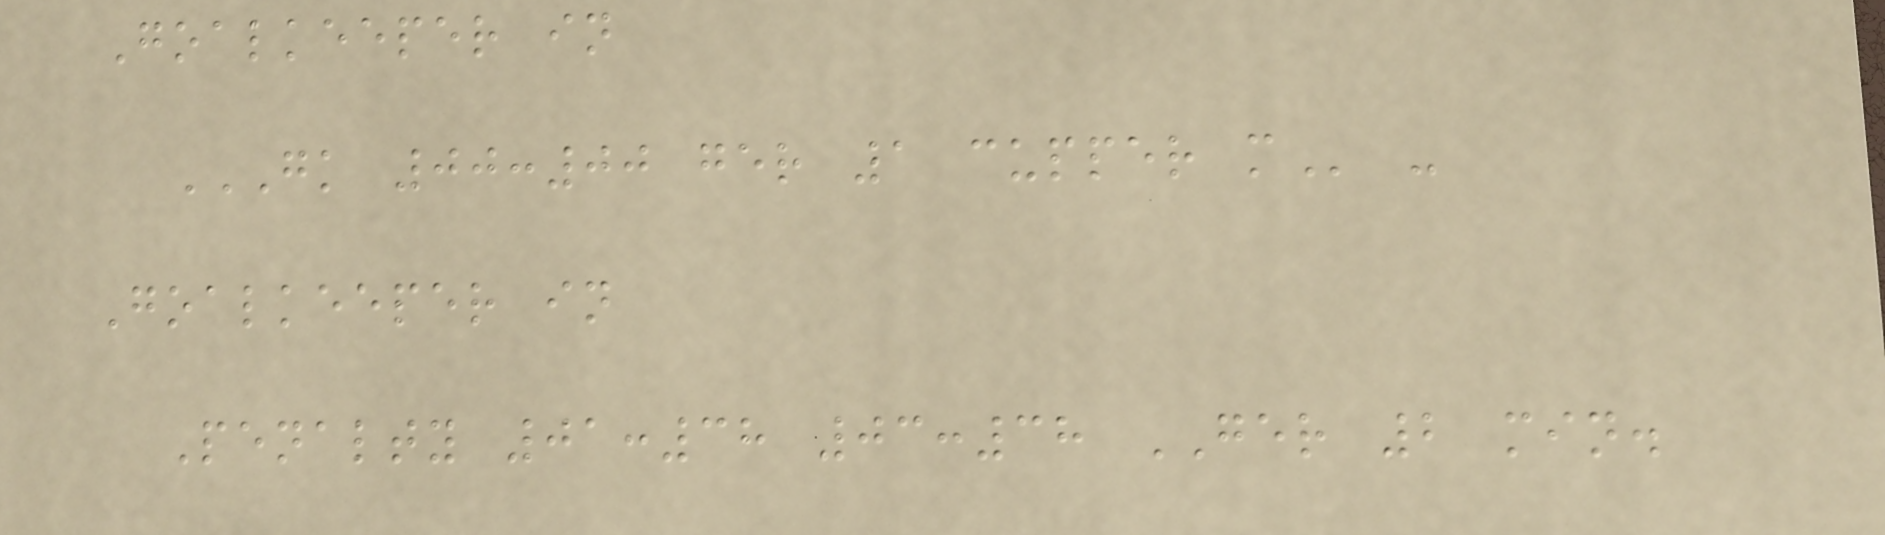Goalkeeper in
GK 00:00 GER 1 CUPPER M -
Goalkeeper in
Penalty 01:38 03:38 GER 2 min.
